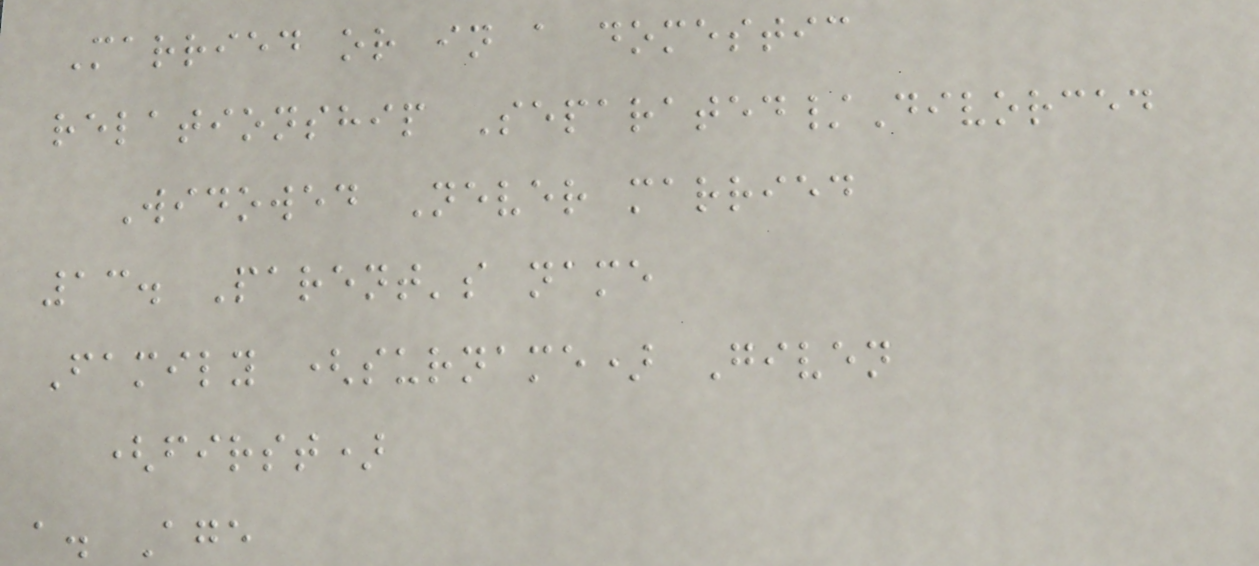Married or in a domestic
relationship Separated/Divorced
Widowed Never married
13. Parent's name
Family (surname) Given
(first)
a. Age
